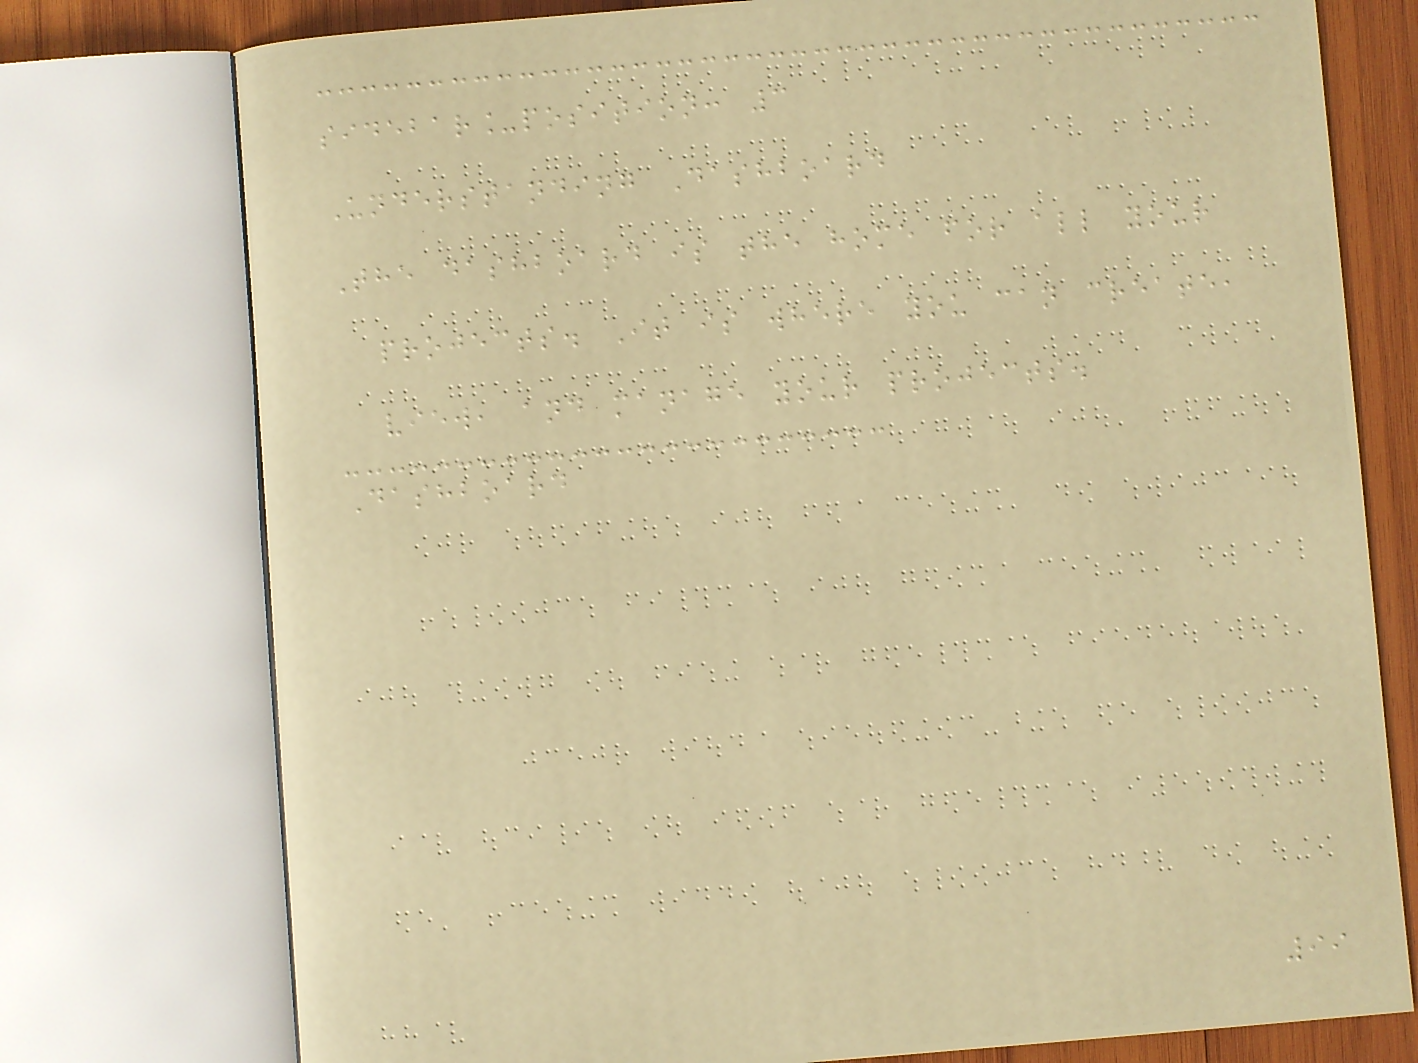sidebar_position: 3
Understanding Dashboard
The dashboard is the home for all your
projects. It is where you can create,
view, and manage your projects.
Dashboard
99
